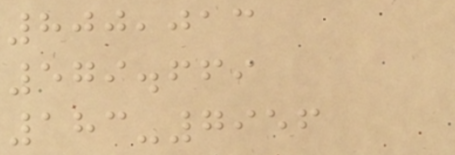800,013
579.669
183-7956
